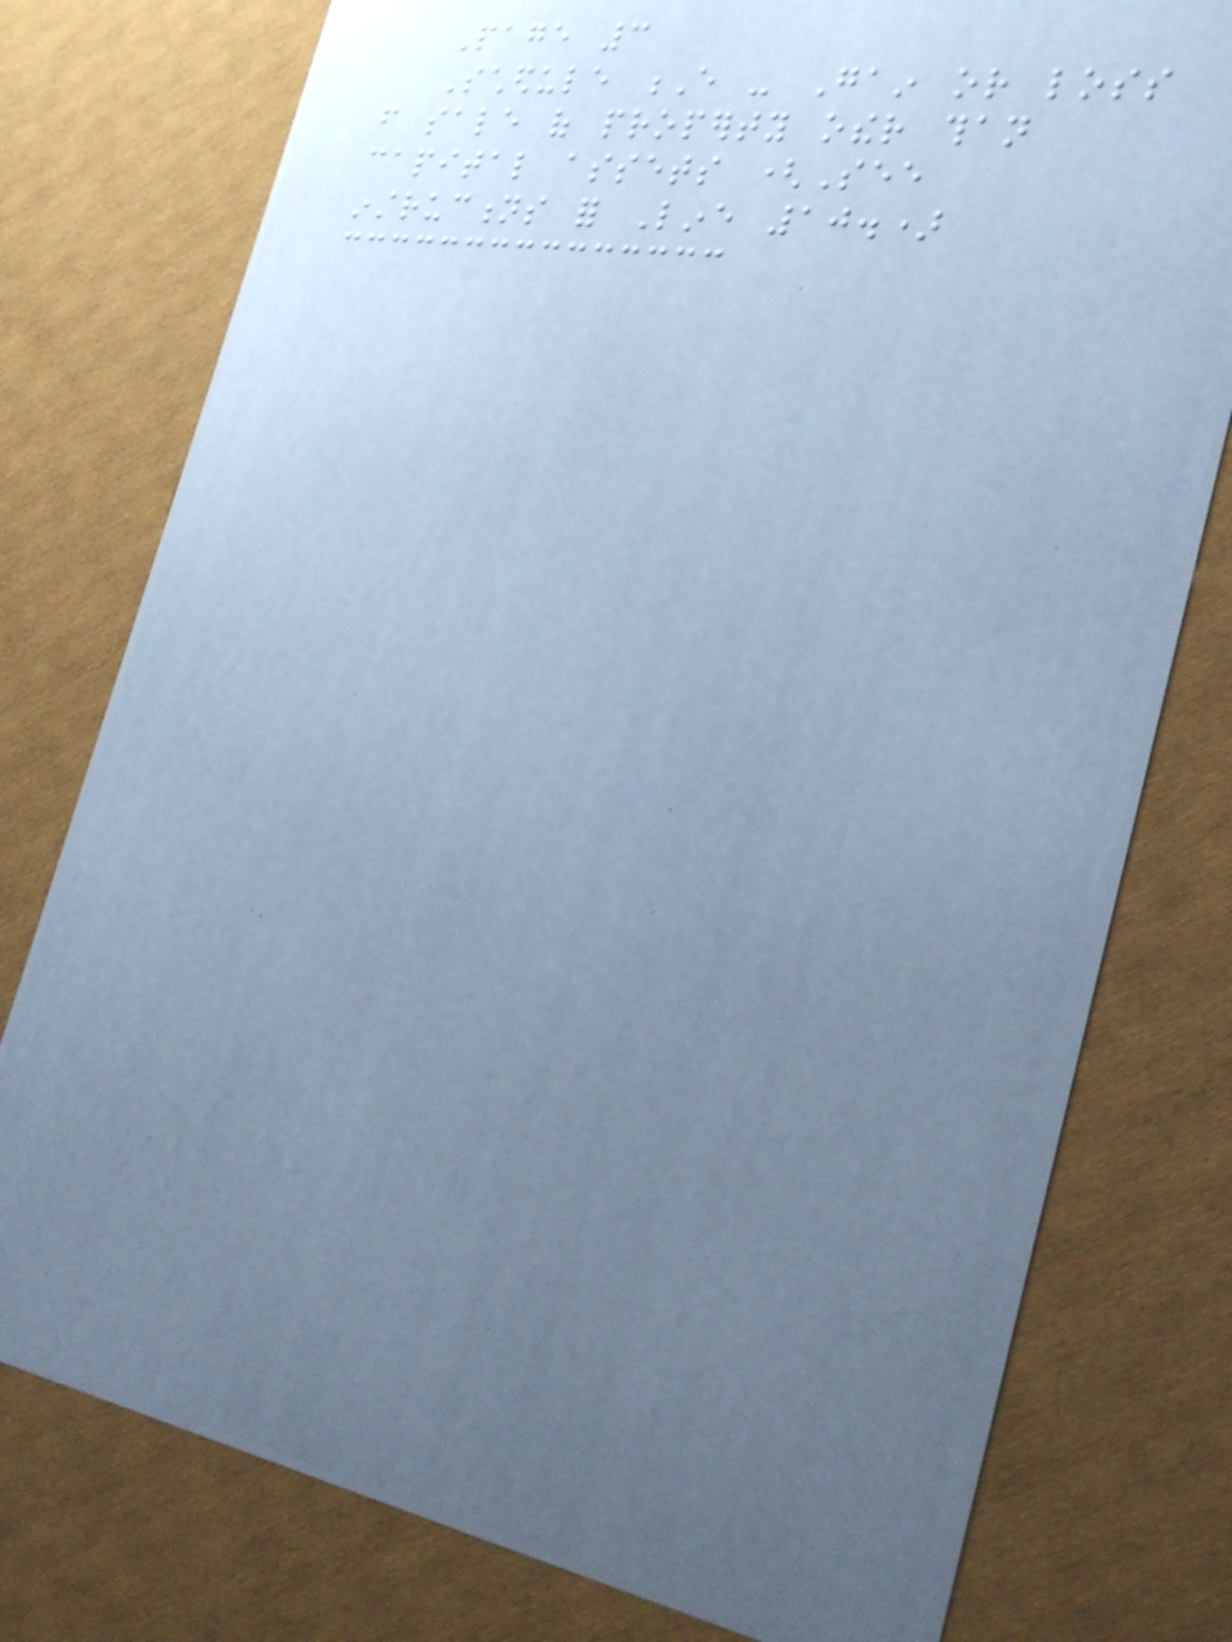Page 3
Schedule E - Gain or loss
from sale of property other than
capital assets (See
instructions for Line 10.)
